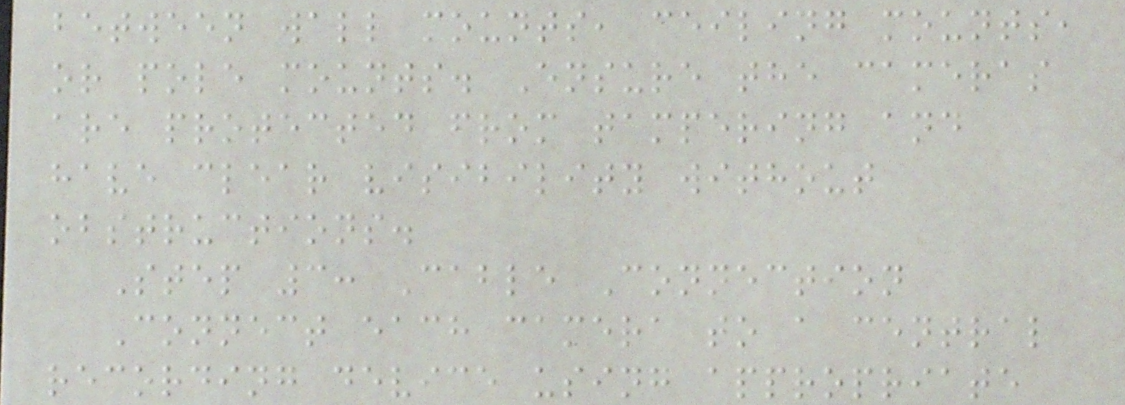between wall mounts, ceiling mounts,
or pole mounts. Ensure the cameras
are protected from tampering and
have clear visibility without
obstructions.
Step 3: Cable Connection
Connect each camera to a central
recording device using appropriate
